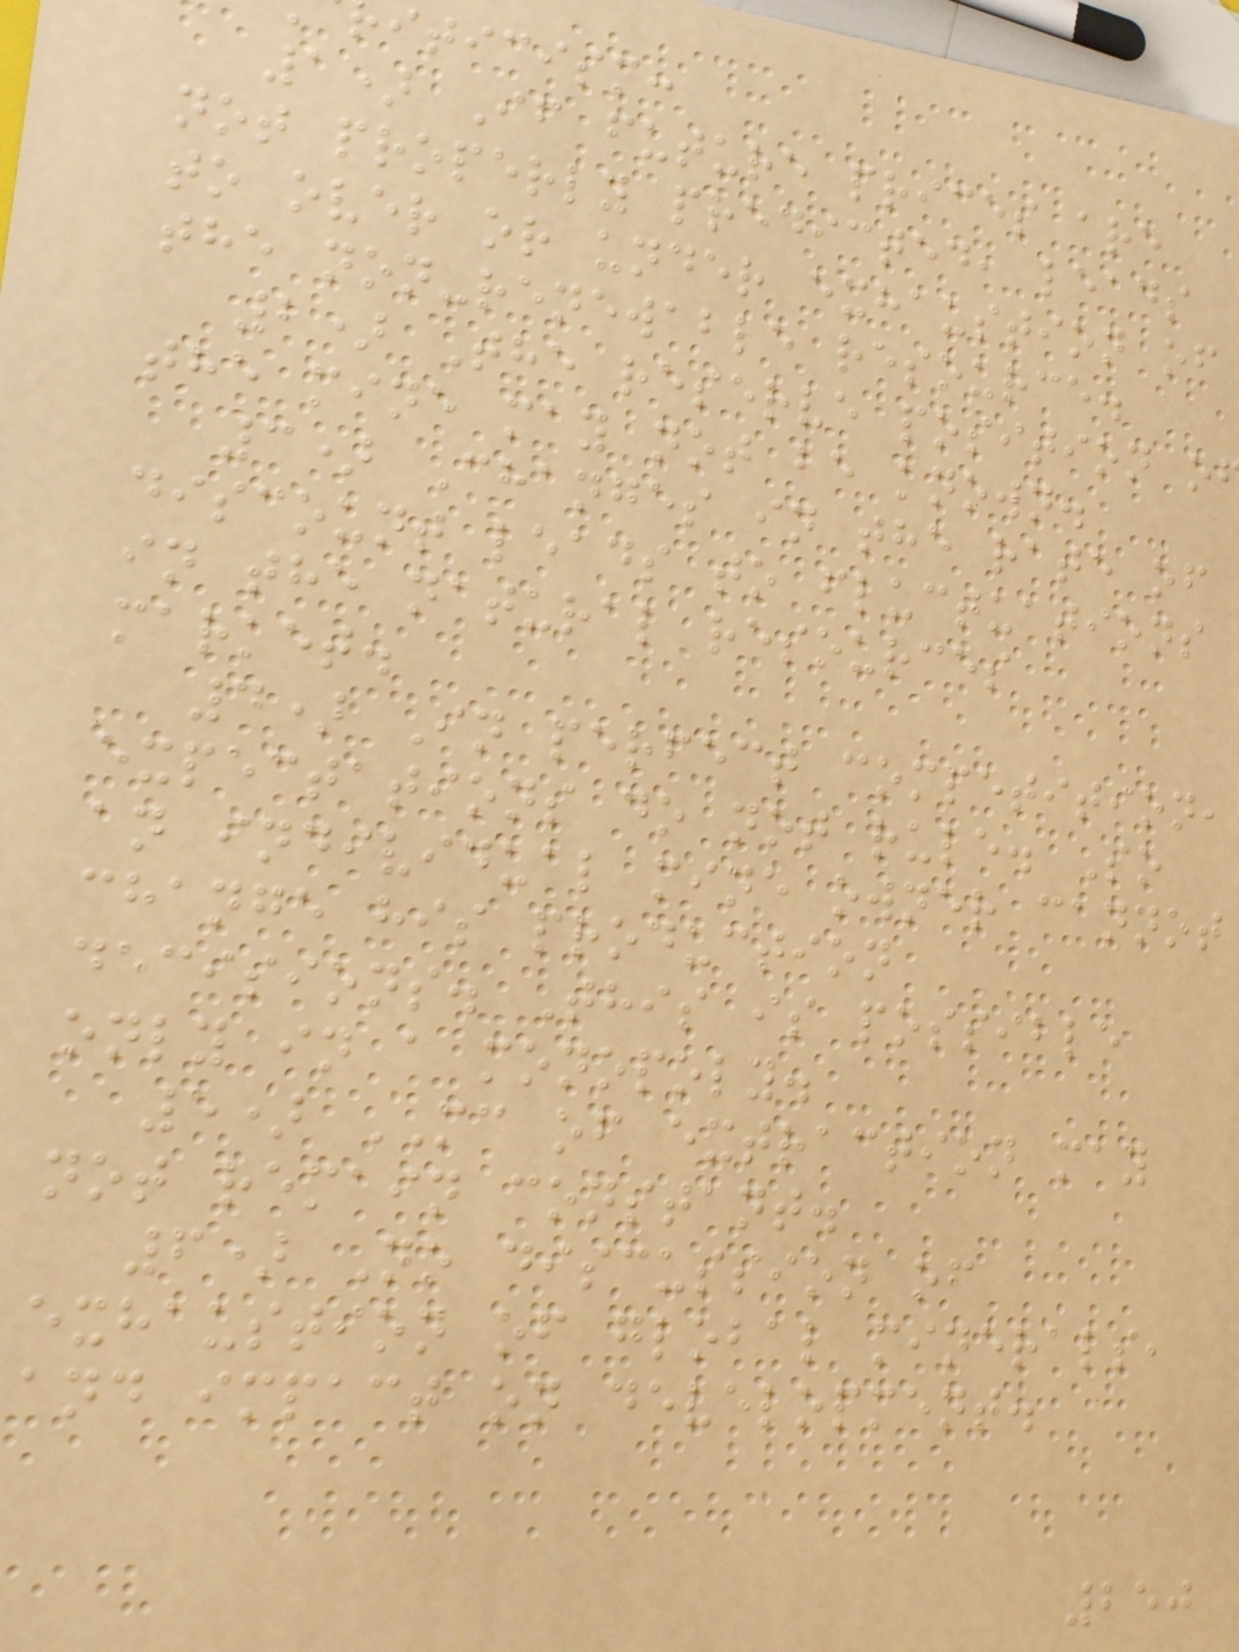iticism:
1) If future prices are
not properly predicted, leads
to over or under exhaustion of
the non-renewable resource.
2) The reserve position o
the mine may not be known.
3) Changes in the rate of
discount leads to fluctuations
in the natural resources
market.
4) In perfect competition,
expectations do not rule. So
an individual mine owner cannot
change his production
decisions. This is possible
only in a monopoly.
5) MC of extraction may
not remain constant.
6) No discussion of
exhaustion of global minerals,
and impact on development.
250
